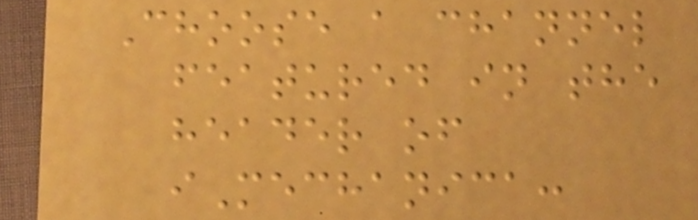Choose a channel
featured in the
header of
iMechanica:
